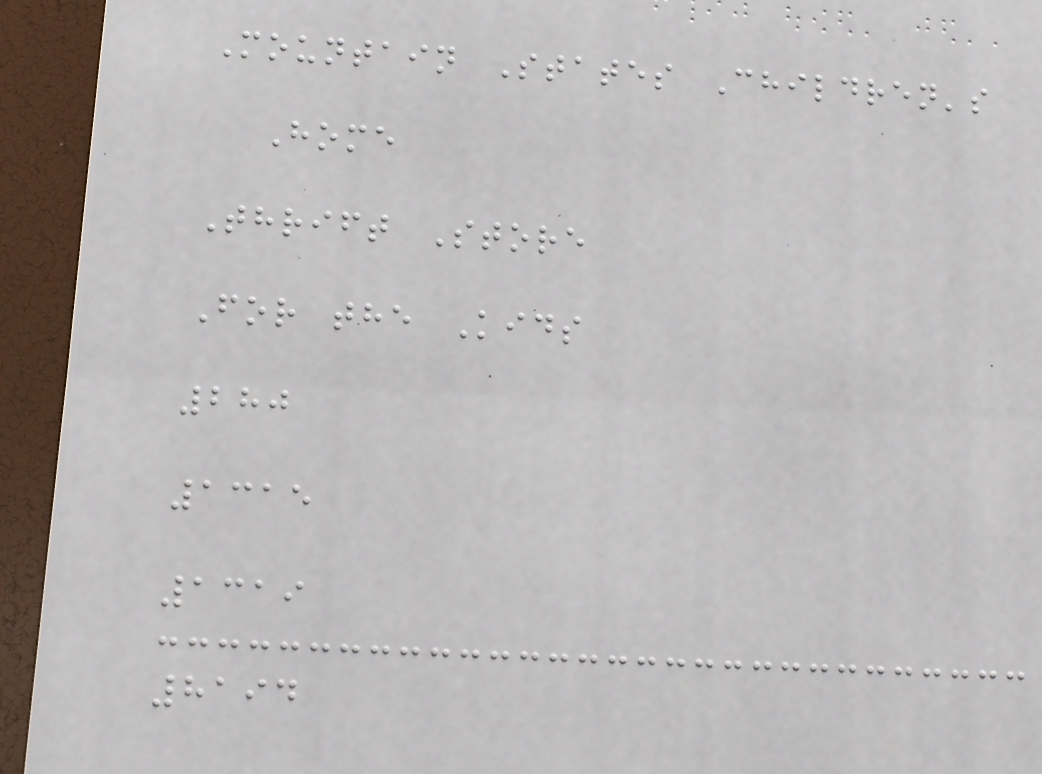Mountain States Children's
Home
Thrift Store
For the Kids
280
1315
1319
8194
